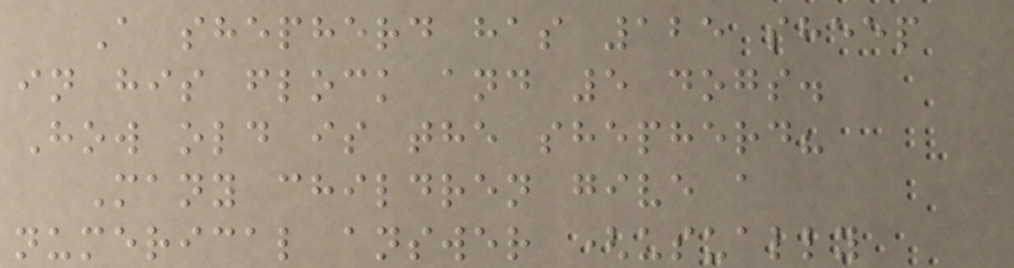A shepherd has 125 sheep
in his flock and 5 dogs.
How old is the shepherd?
Many children give a
numerical answer (usually
